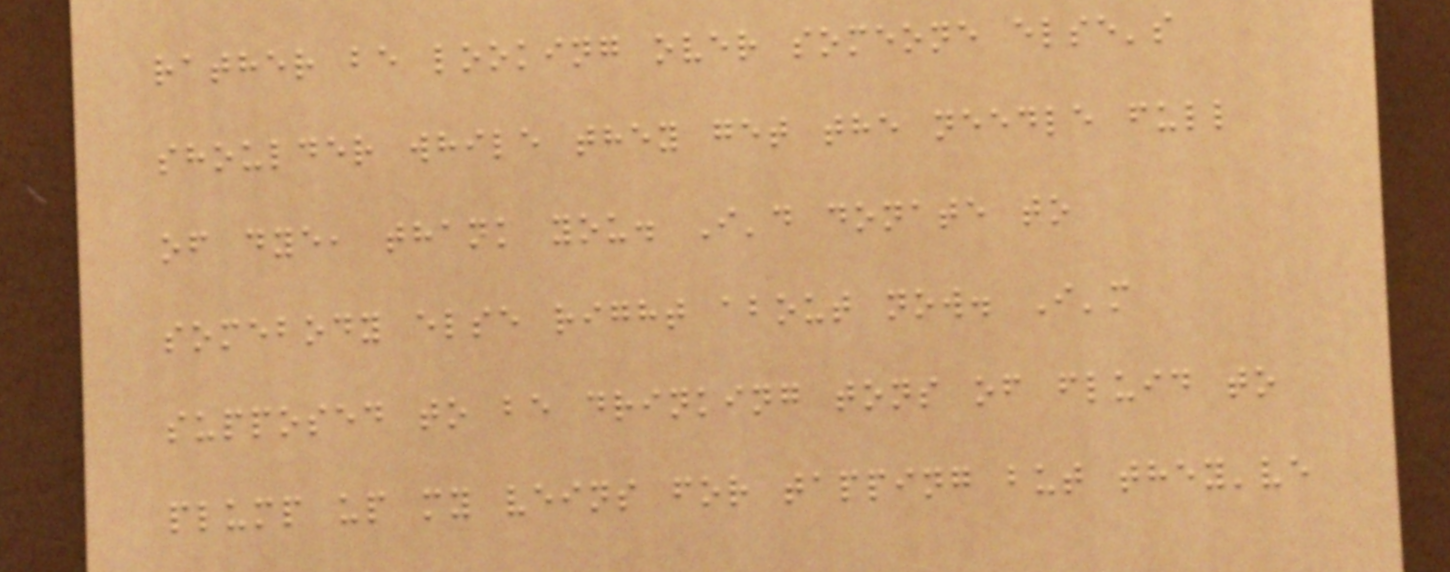rather be looking over someone else's
shoulder while they get the needle full
of dye, thank you. I'd donate to
somebody else right about now. I'm
supposed to be drinking tons of fluid to
plump up my veins for tapping but they've
